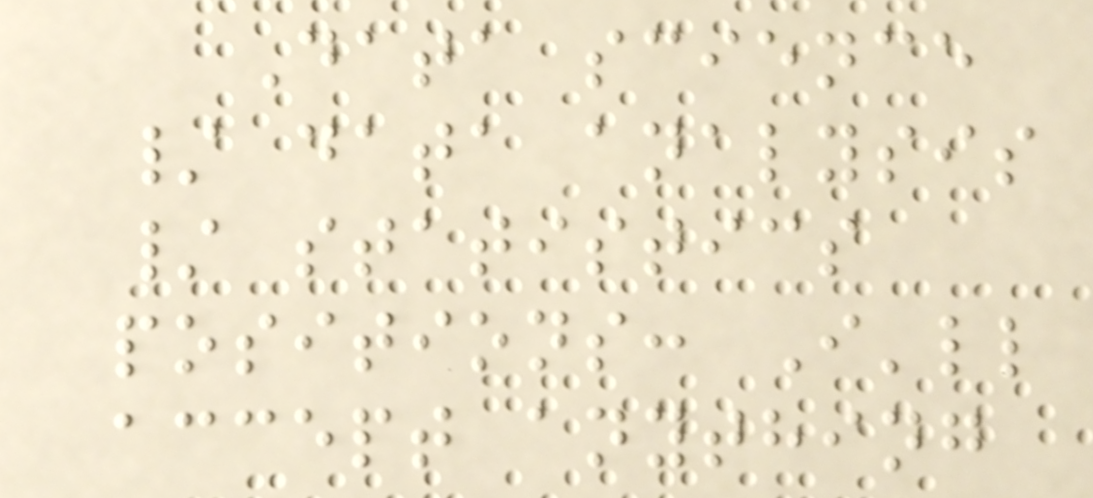Data science
/ data analysis
/ statistics
positions: I'll
accept anything
